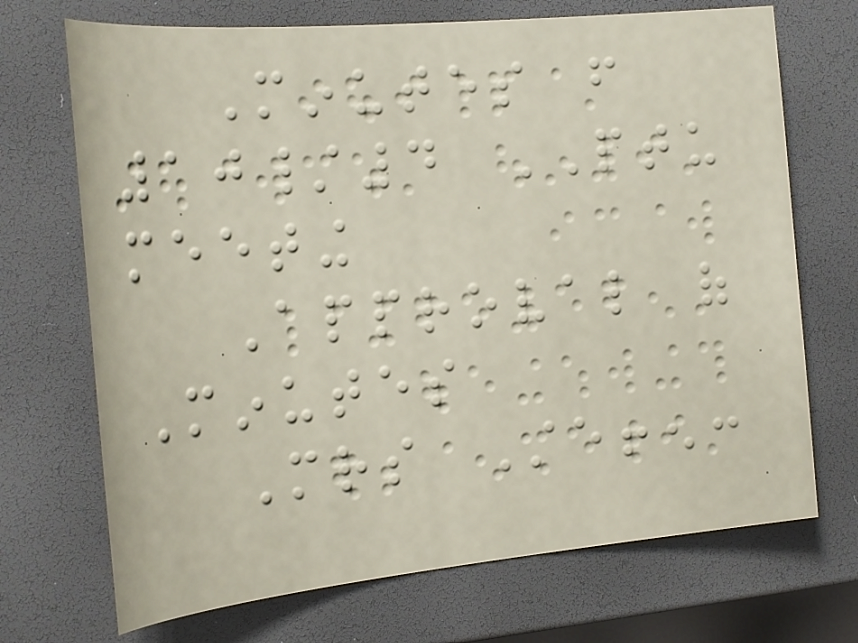Minutes from
10/4 PTU
meeting
Approval of
Minutes
Mrs Steffen:
